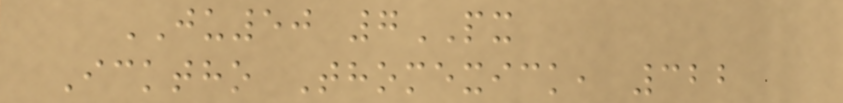JU50 7PX
Icktho Thomexick, 322
